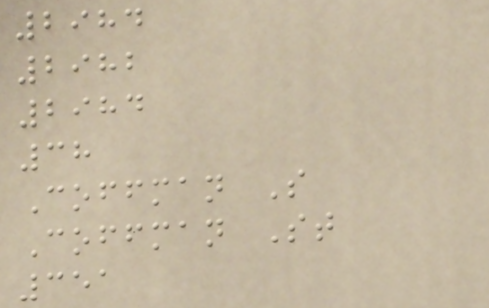2984
2982
2984
38
Coffman S
Coffman St
351
